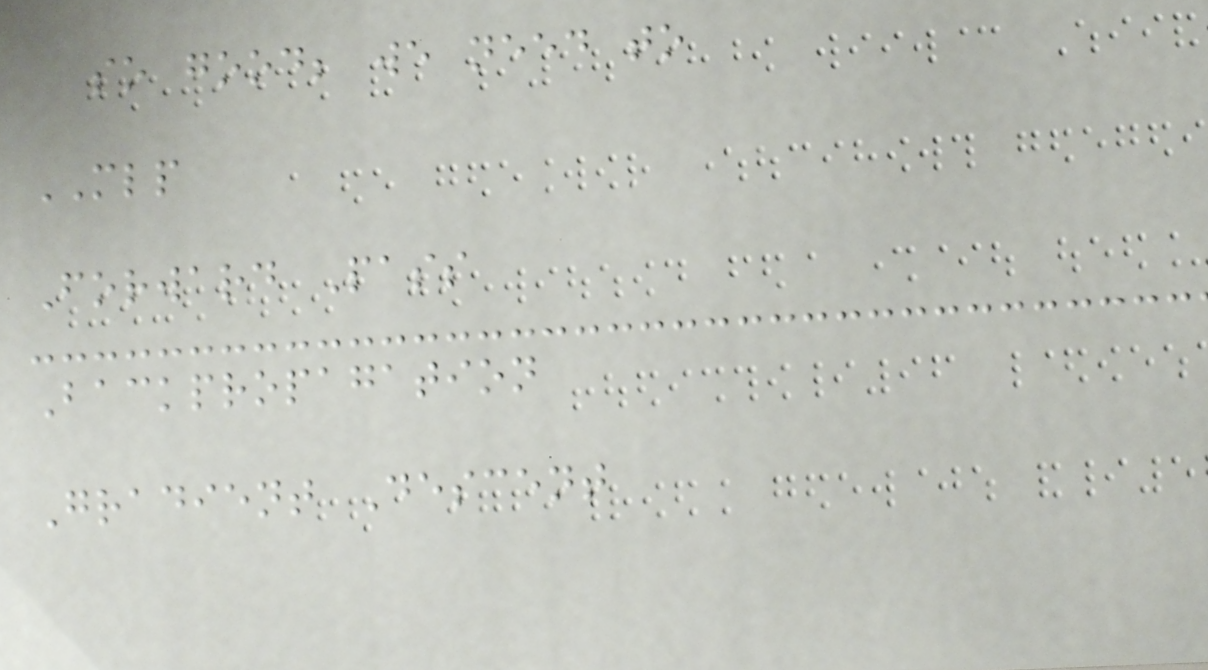so good; we need to
MLP
Forward Pass
Backpropagation
Gradient Descent
